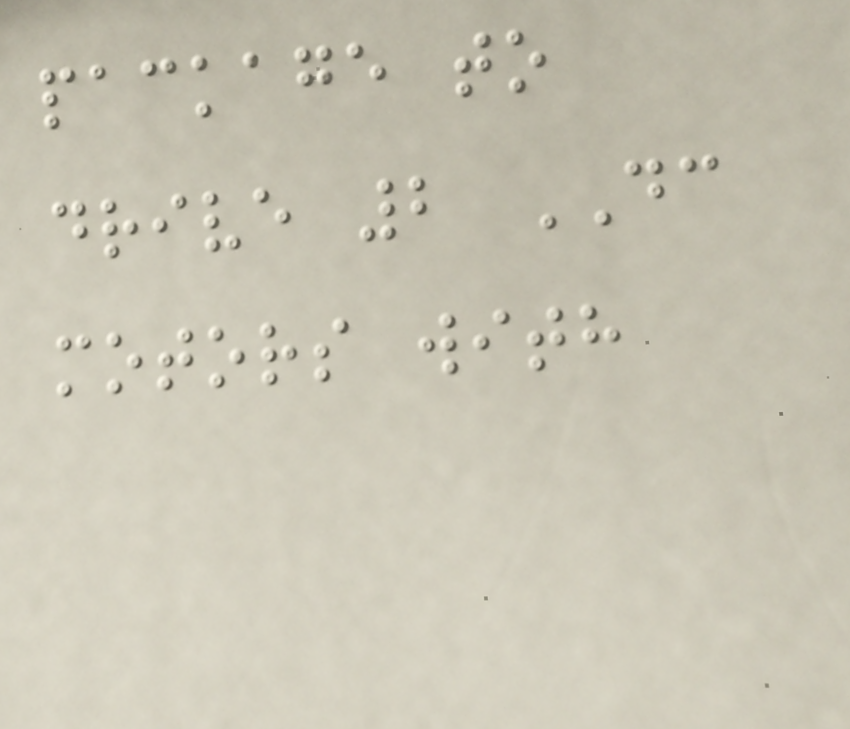package to
drive 2 DC
motors with
